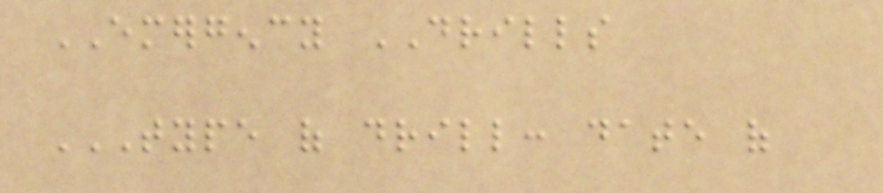EMERGENCY DRILLS
TYPE OF DRILL: DATE OF
